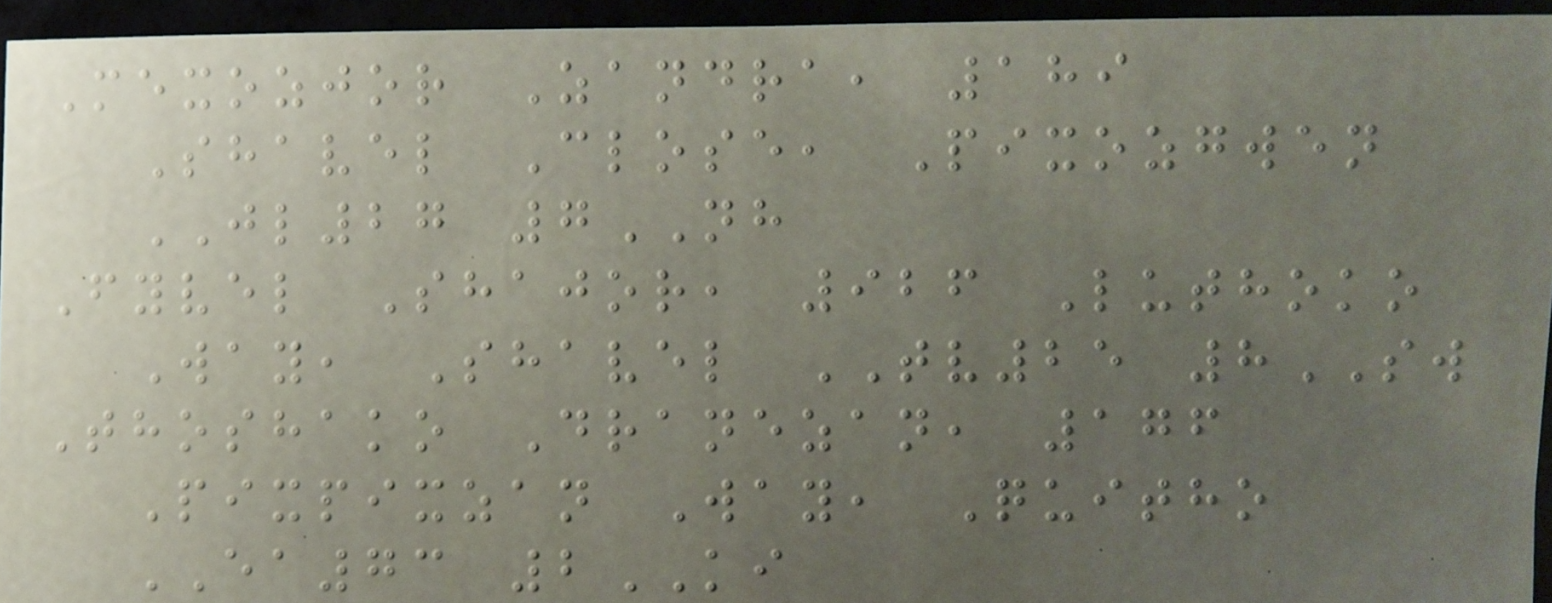Mexozjor Zandra, 189
Shavel Close, Pixozgwen
JL27 7NH
Fyvel Shajor, 926 Luthoko
Way, Shavel TV25 8SW
Thoshako Dranezan, 176
Pixpixzan Way, Quitho
EA73 2KI
